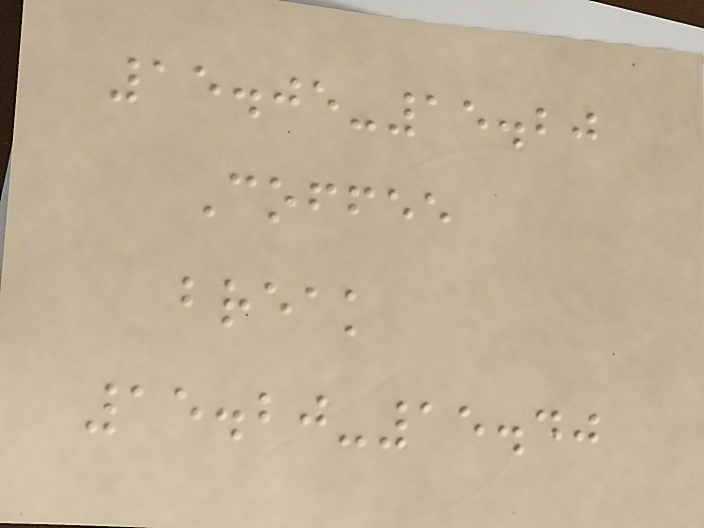15.05-15.20
Coffee
break
15.20-15.40
